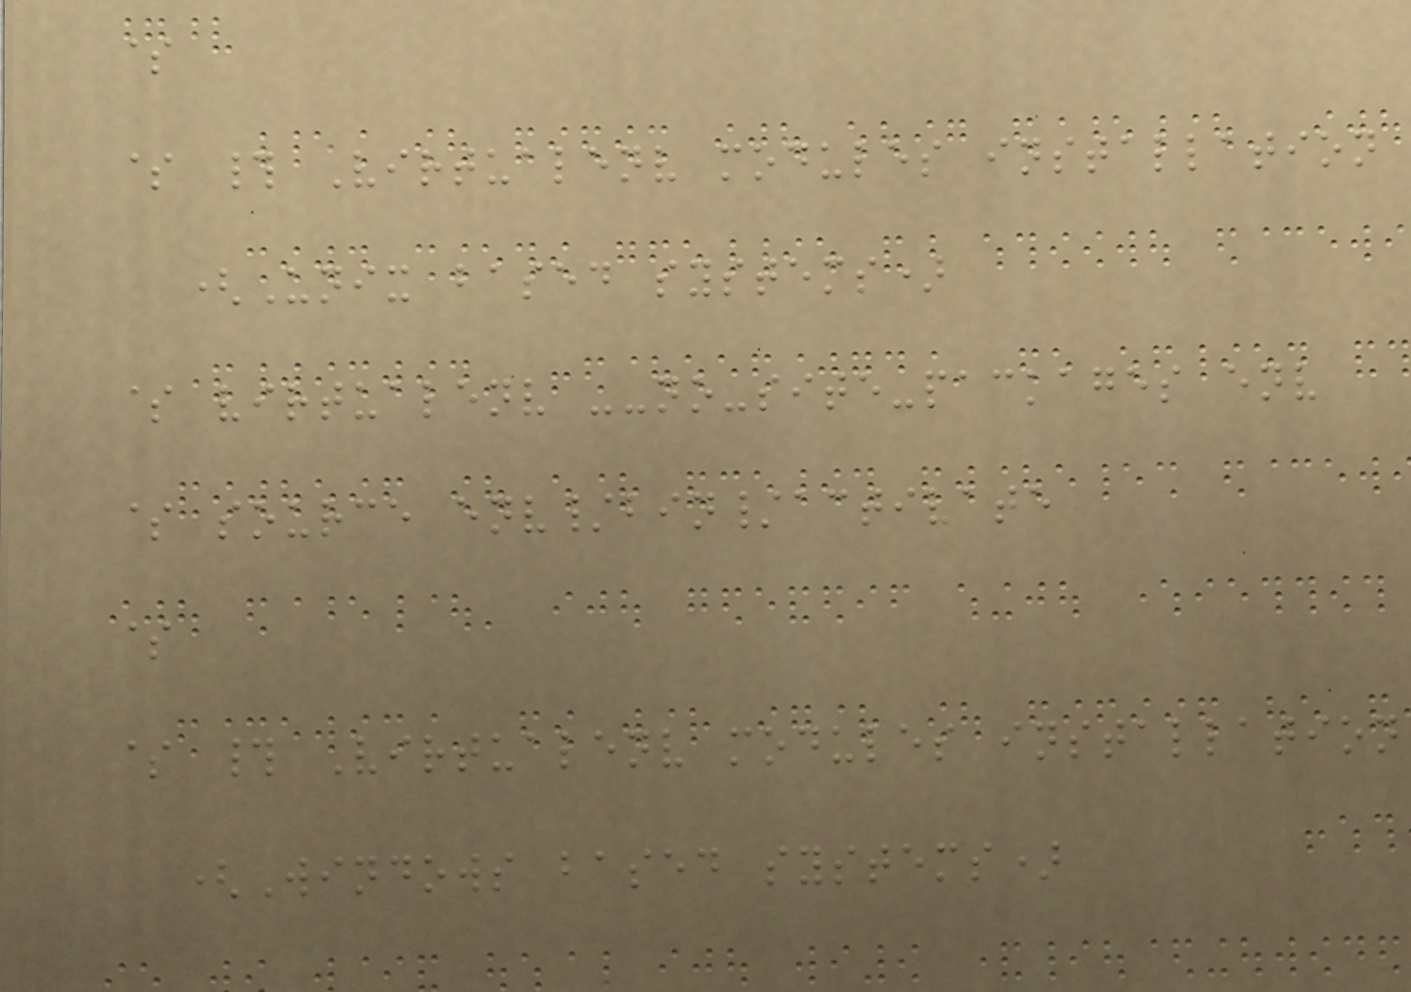$
$ # Virtualenv modules installation
(Unix based systems)
$ virtualenv --no-site-packages env
$ source env/bin/activate
$
$ # Virtualenv modules installation
(Windows based systems)
